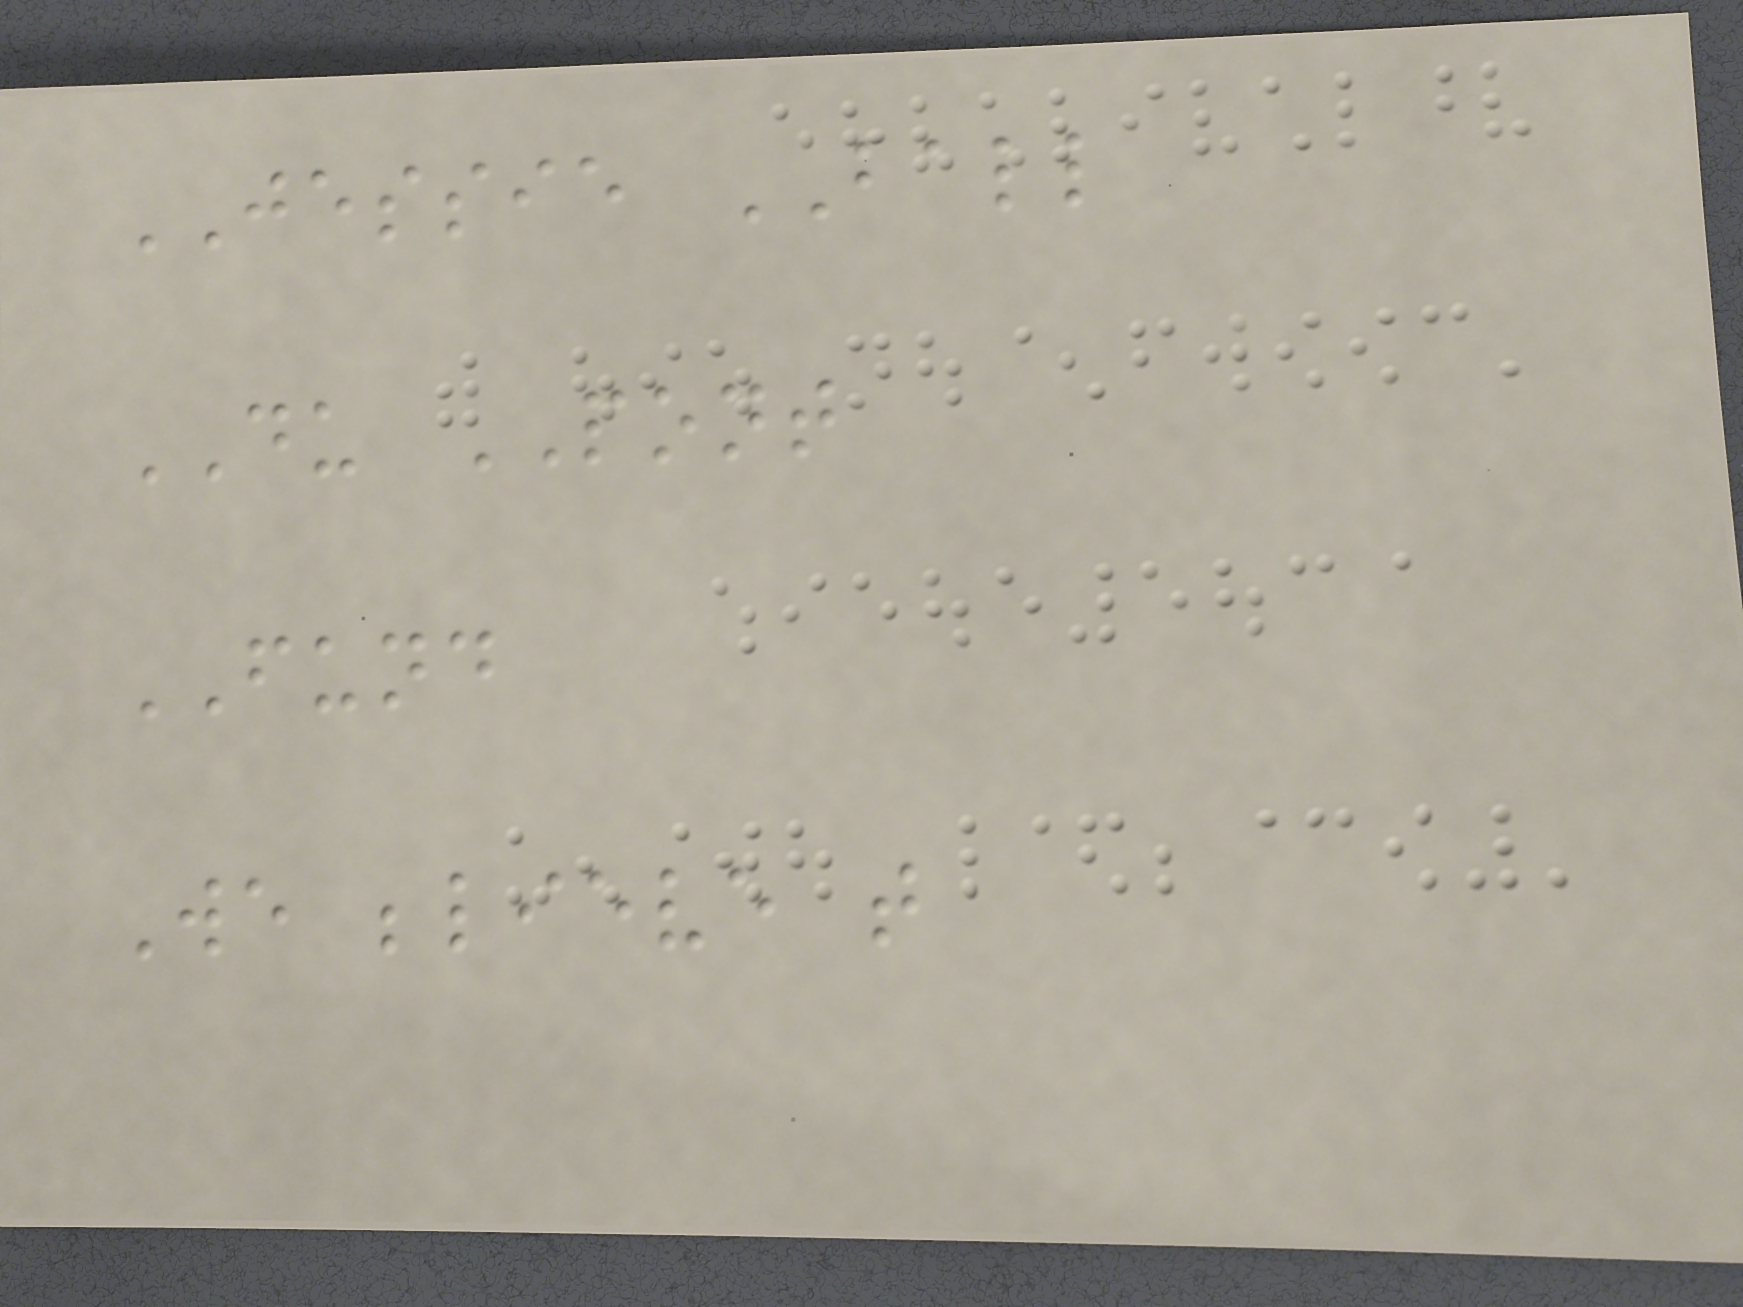JESSIE BALL
DU PONT
FUND
We believe that
